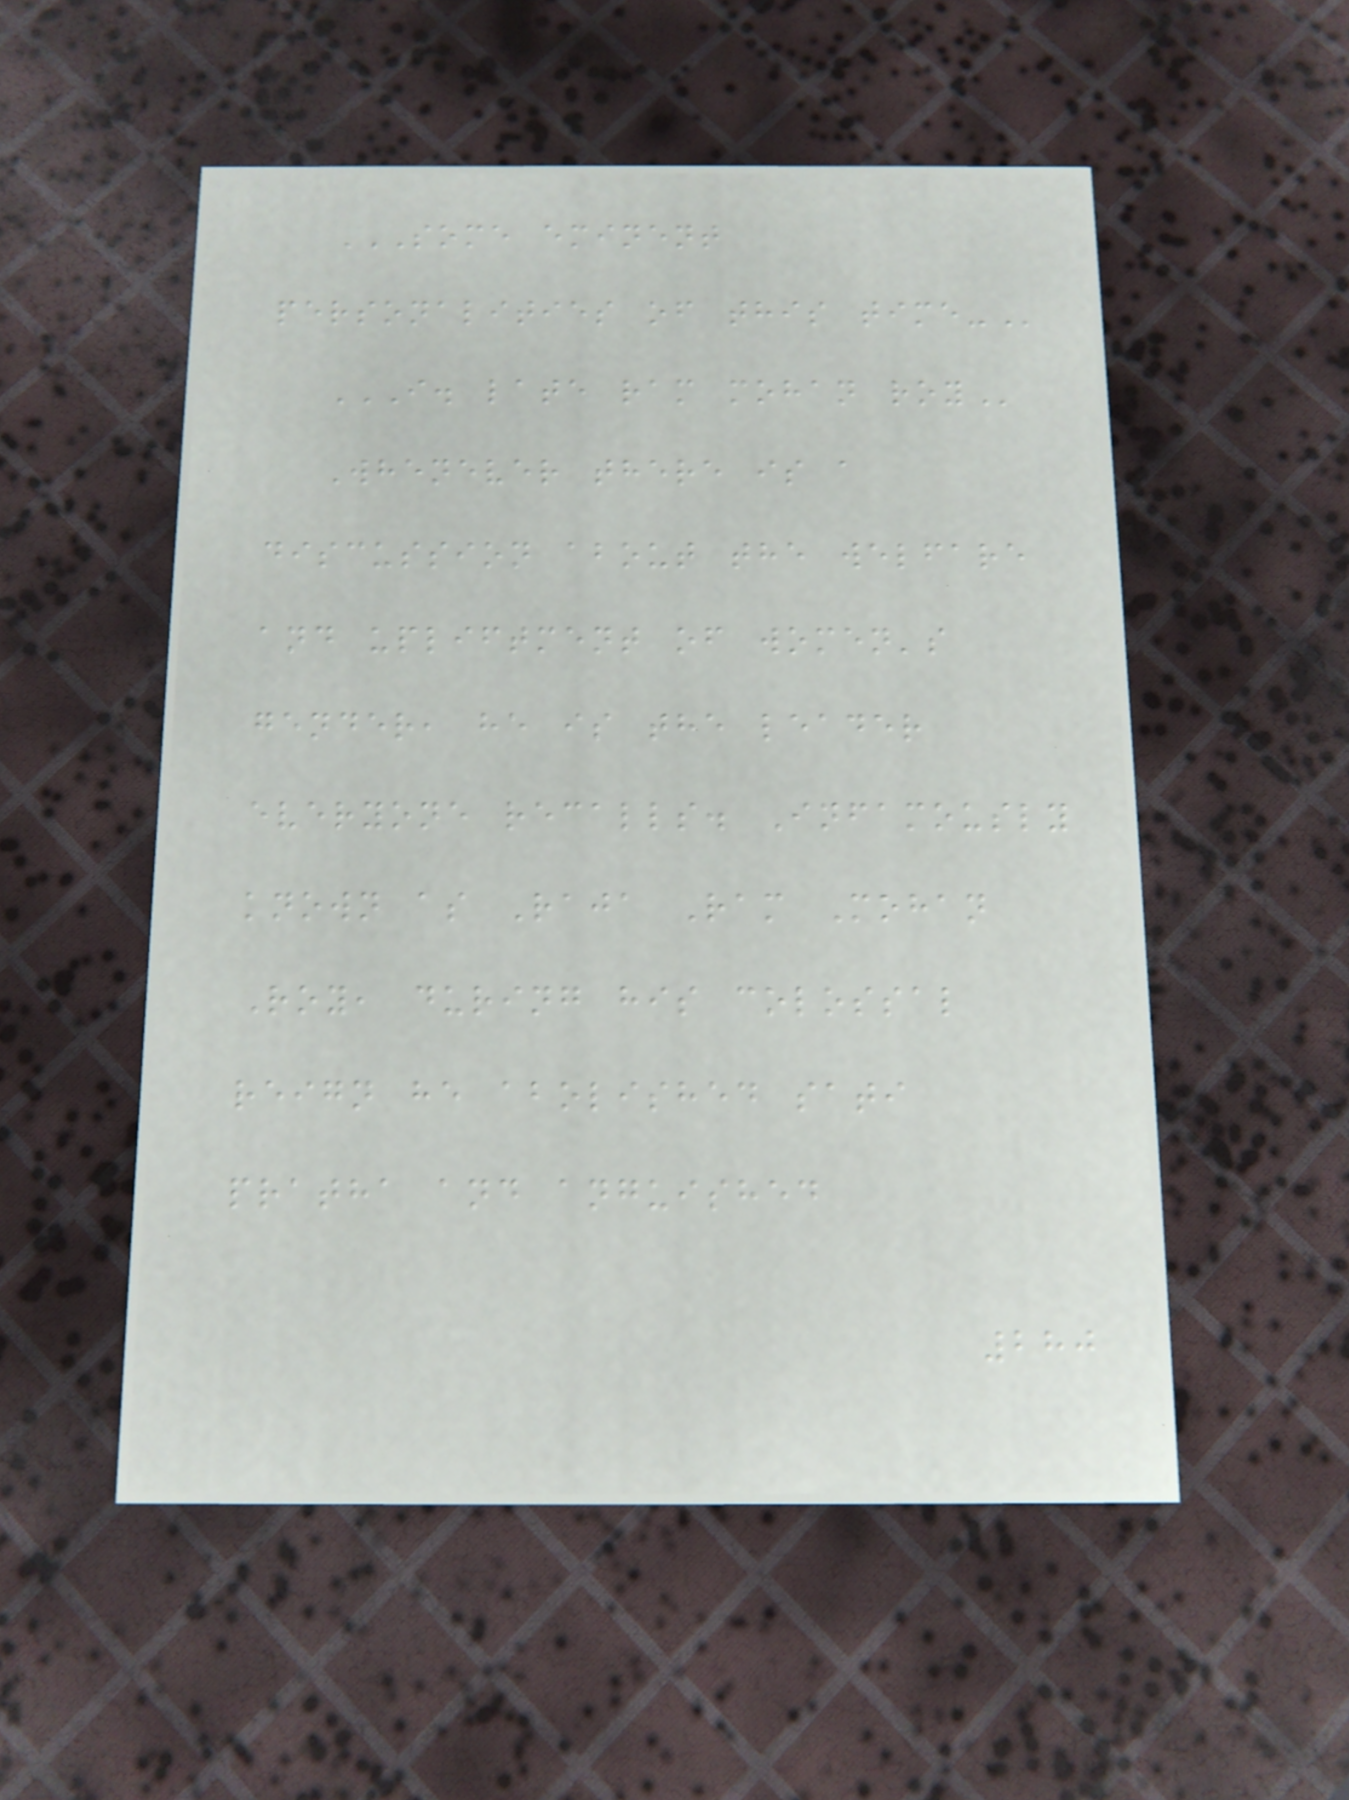SOME EMINENT
PERSONALITIES OF THIS TIME-
I. LATE RAM MOHAN ROY
Whenever there is a
discussion about the welfare
and upliftment of women's
gender, he is the leader
everyone recalls. Infamously
known as Raja Ram Mohan
Roy, during his colossal
reign he abolished sati
pratha and anguished
280
